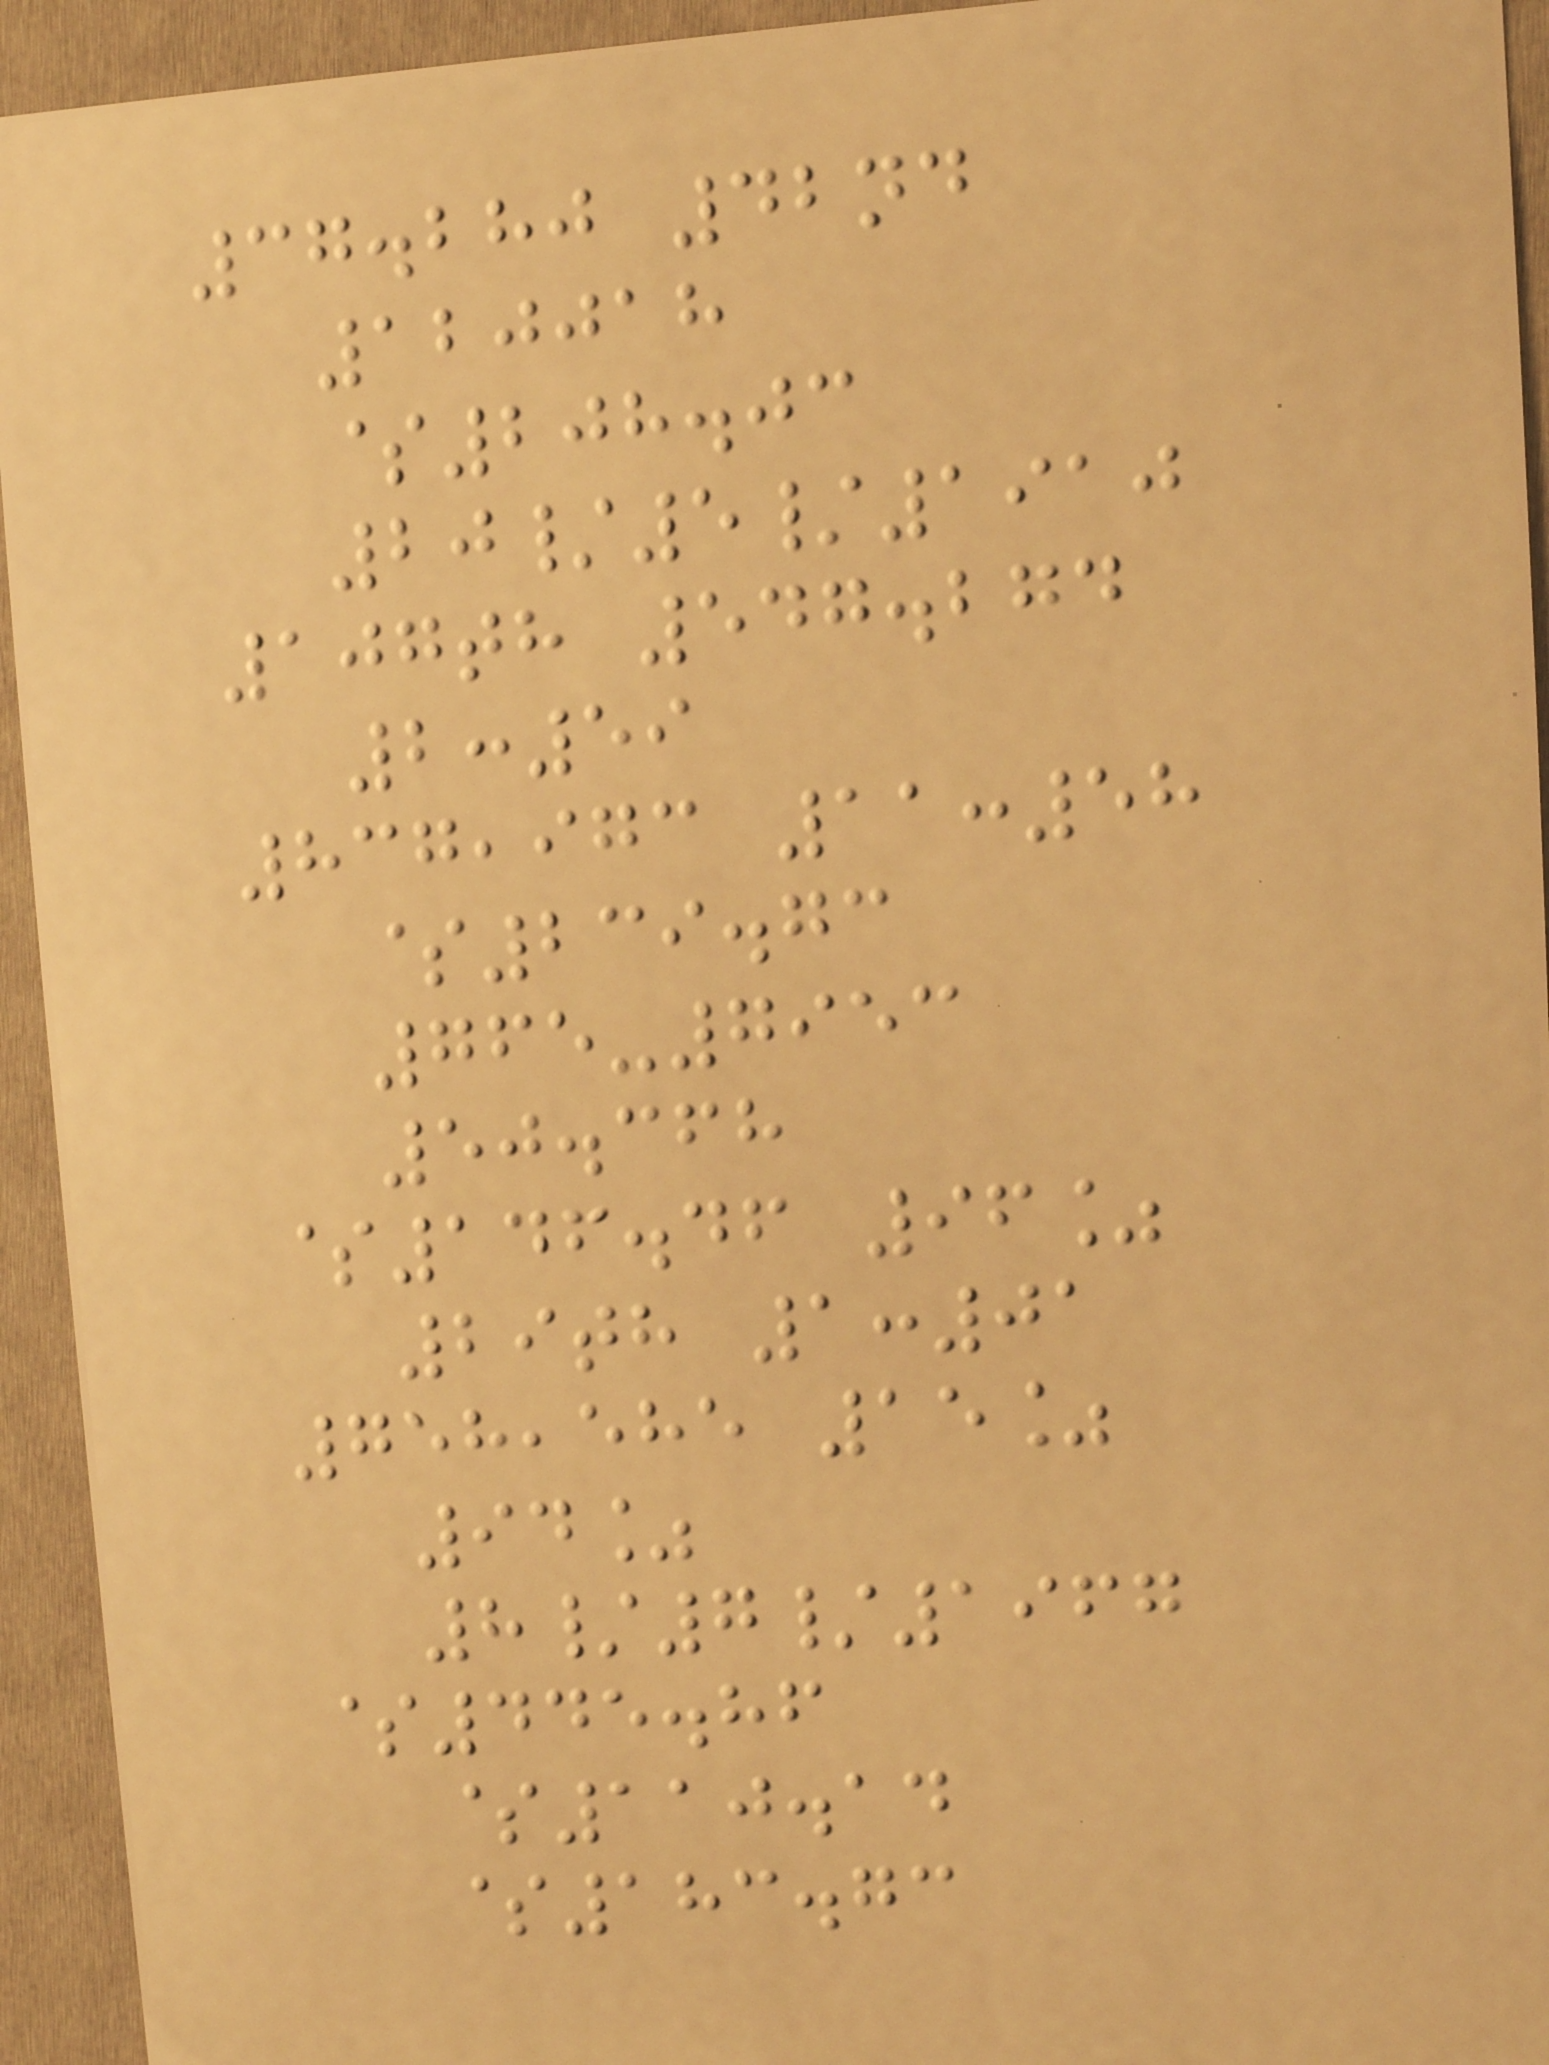37.280 42nd
120018
$208.03
20/5/1910
107th 547.274
2:59
837,973 11:58
$239.73
765-7953
50.368
$146.46 96%
29th 1:01
758,585 15%
94%
8/7/1967
$445.86
$110.14
$183.73
